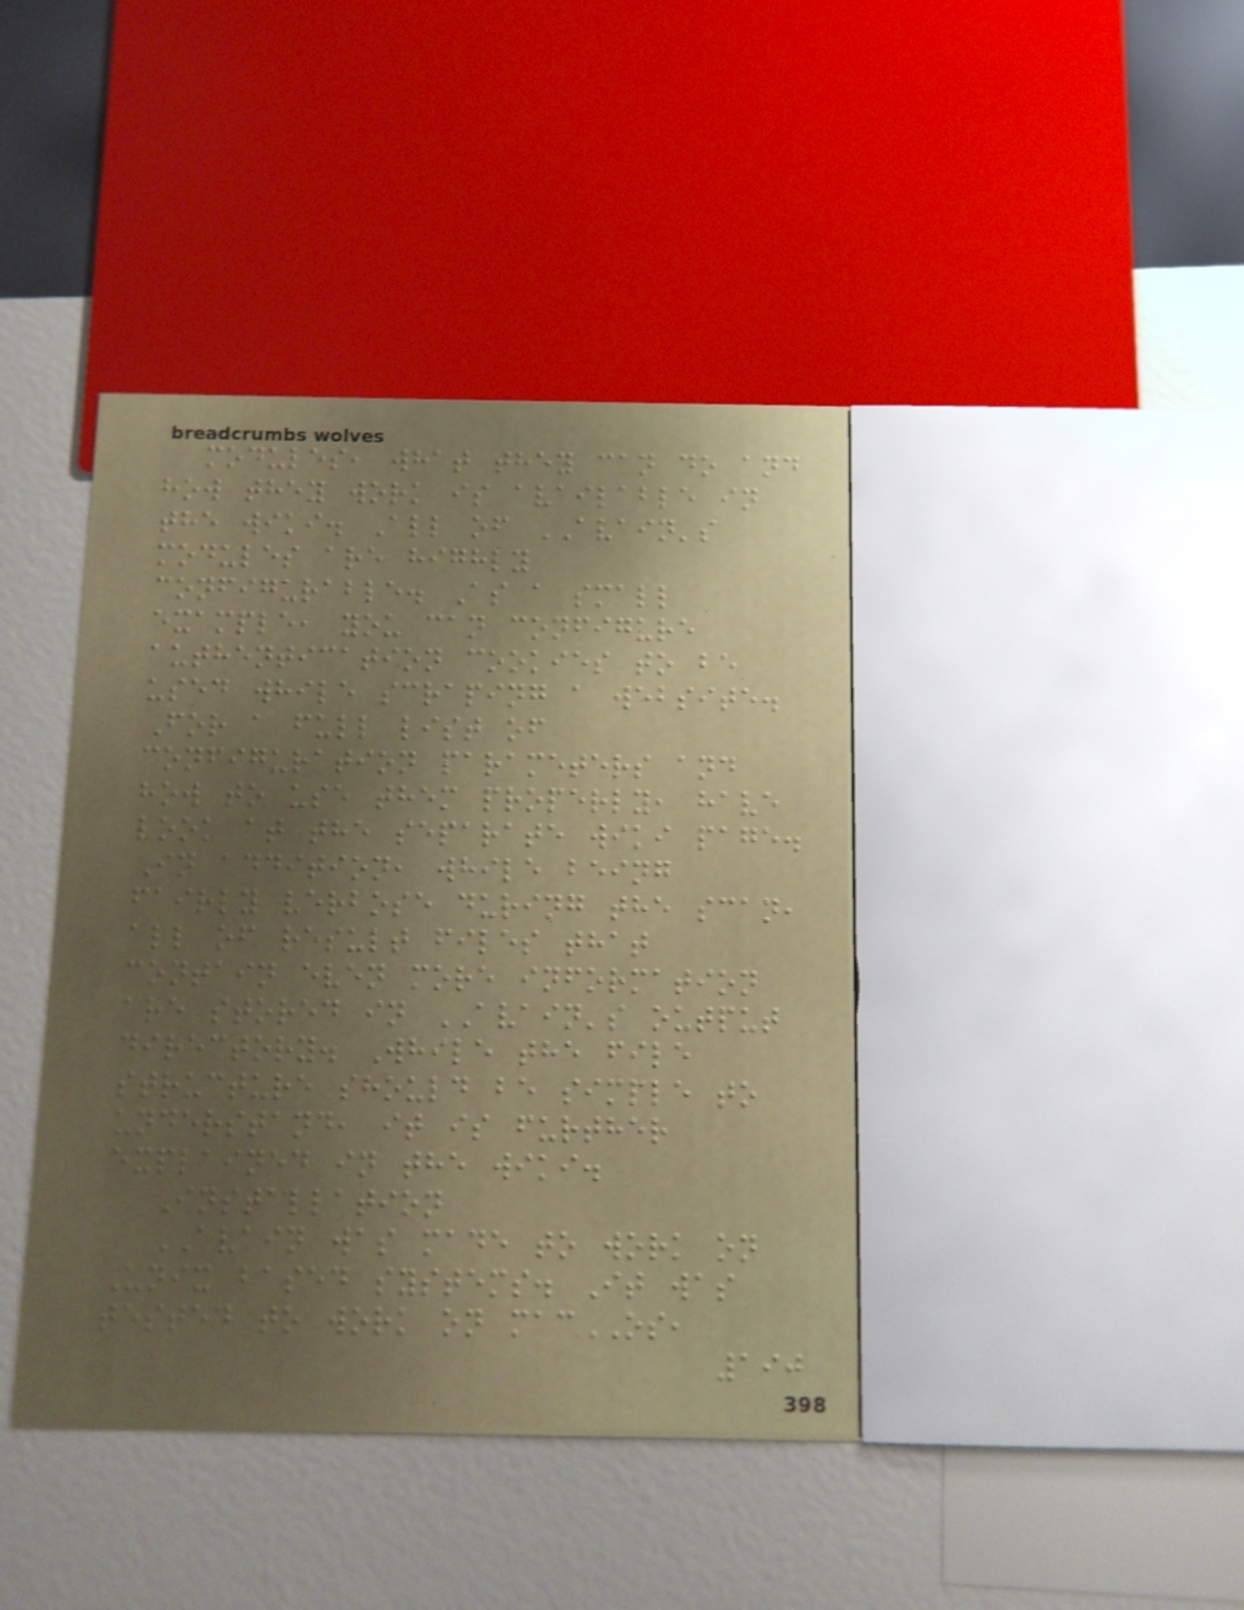modules, what they can do and
how they work is available in
the wiki. All of AVAIN's
modules are highly
configurable. As a small
example, you can configure
authentication cookies to be
used while scraping a website.
For a full list of
configuration parameters and
how to use them properly, have
look at the separate wiki page.
In addition, while being
fairly verbose during the scan,
all of result files that
contain even more information
are stored in AVAIN's output
directory. While the file
structure should be simple to
understand, it is further
explained in the wiki.
Installation
AVAIN was made to work on
Unix based systems. It was
tested to work on macOS,
190
